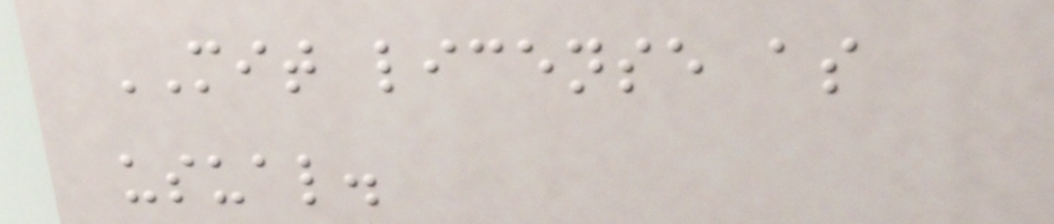MIT license as
usual.
